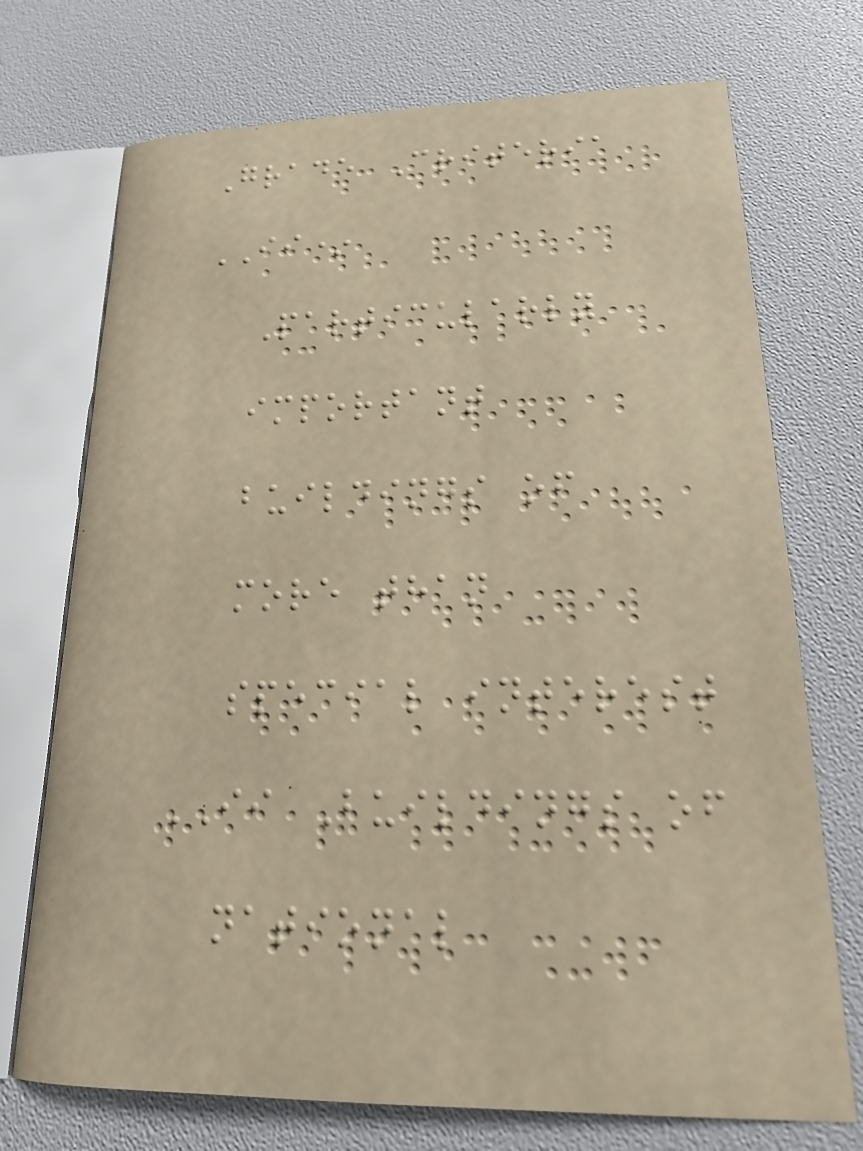Grade Criteria
II*
Particularly
important
buildings of
more than
special interest
II Buildings of
national
